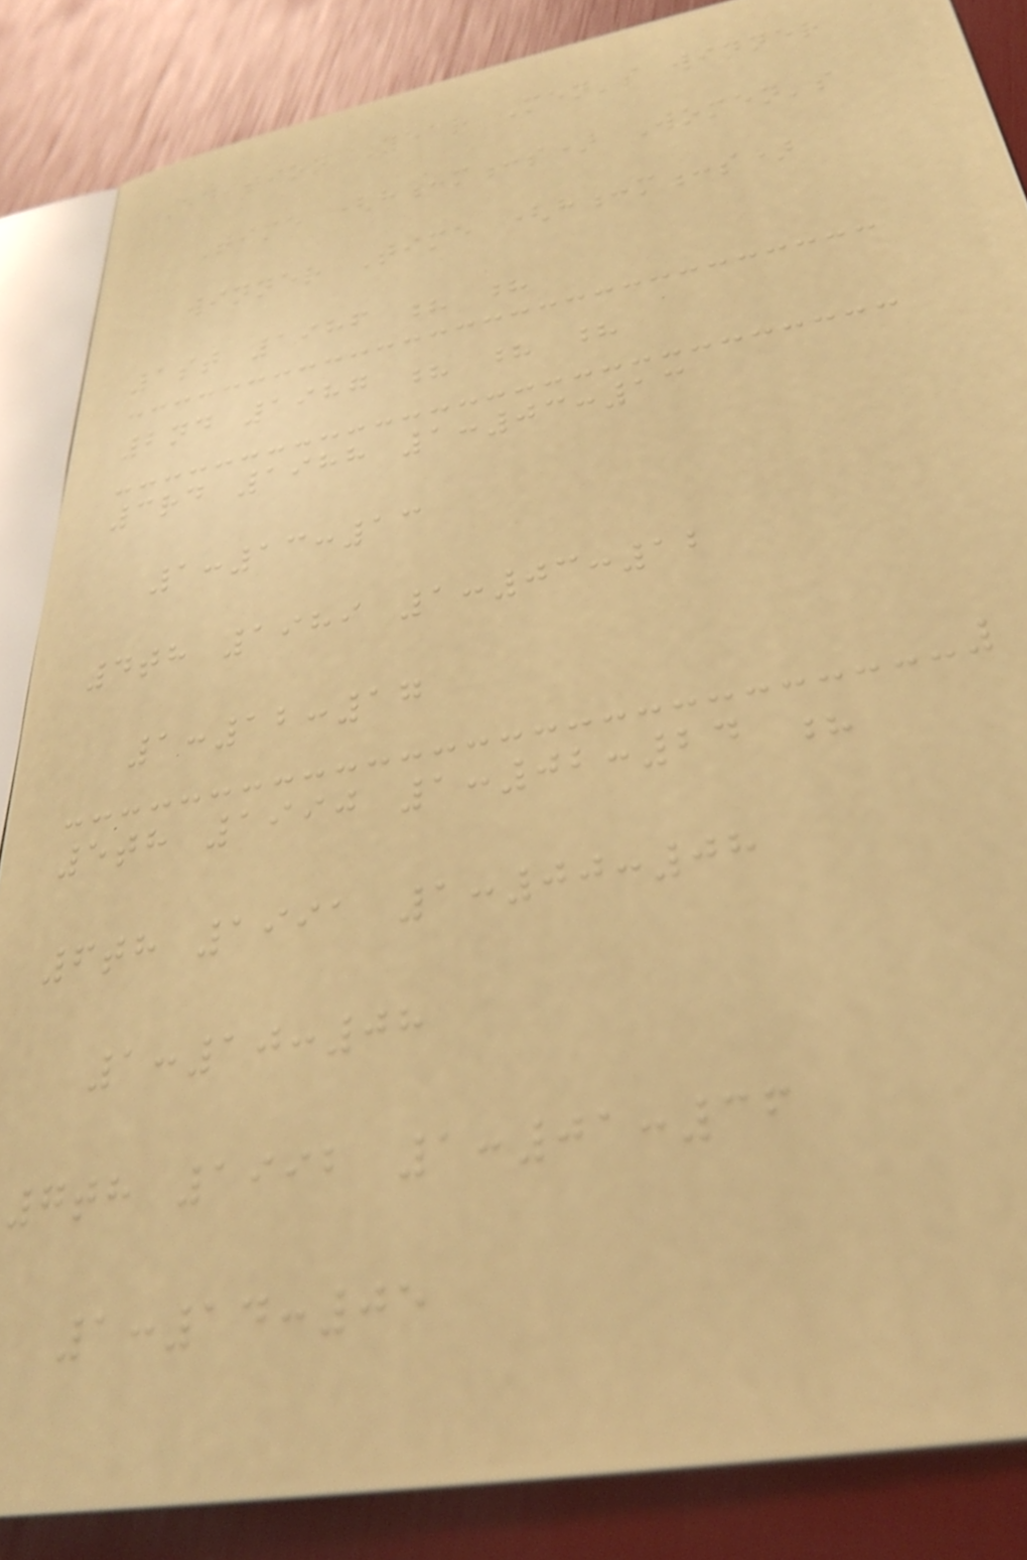Edition Year Men's winner
Time (h:m:s) Women's
winner Time (h:m:s)
1st 1986 ? ?
2nd 1987 ? ? ?
3rd 1988 1:03:13
1:13:13
4th 1989 1:03:12
1:12:17
5th 1990 1:02:24 ?
6th 1991 1:00:08
1:10:08
7th 1992 1:01:36
1:14:05
